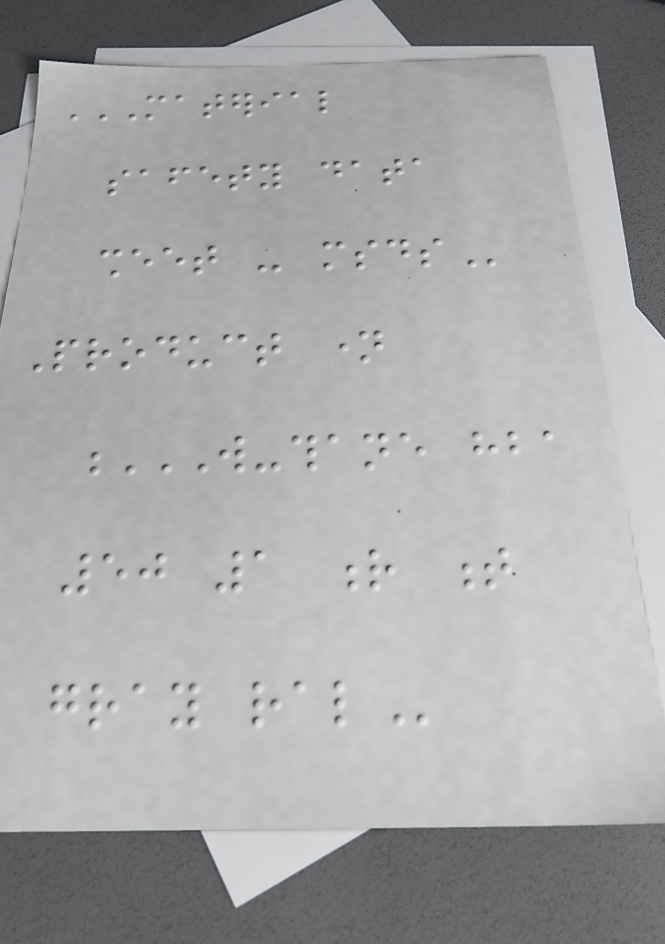MATERIAL
SAFETY DATA
SHEET - MSDS
Product name
W-THANE HBA
50 1 R T
GRAY RAL
